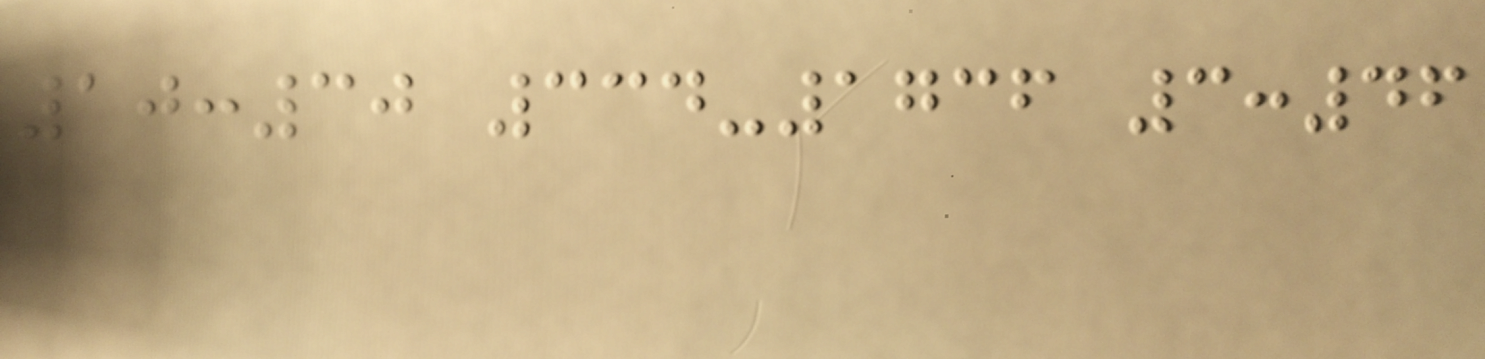10:30 334-1736 3:46
